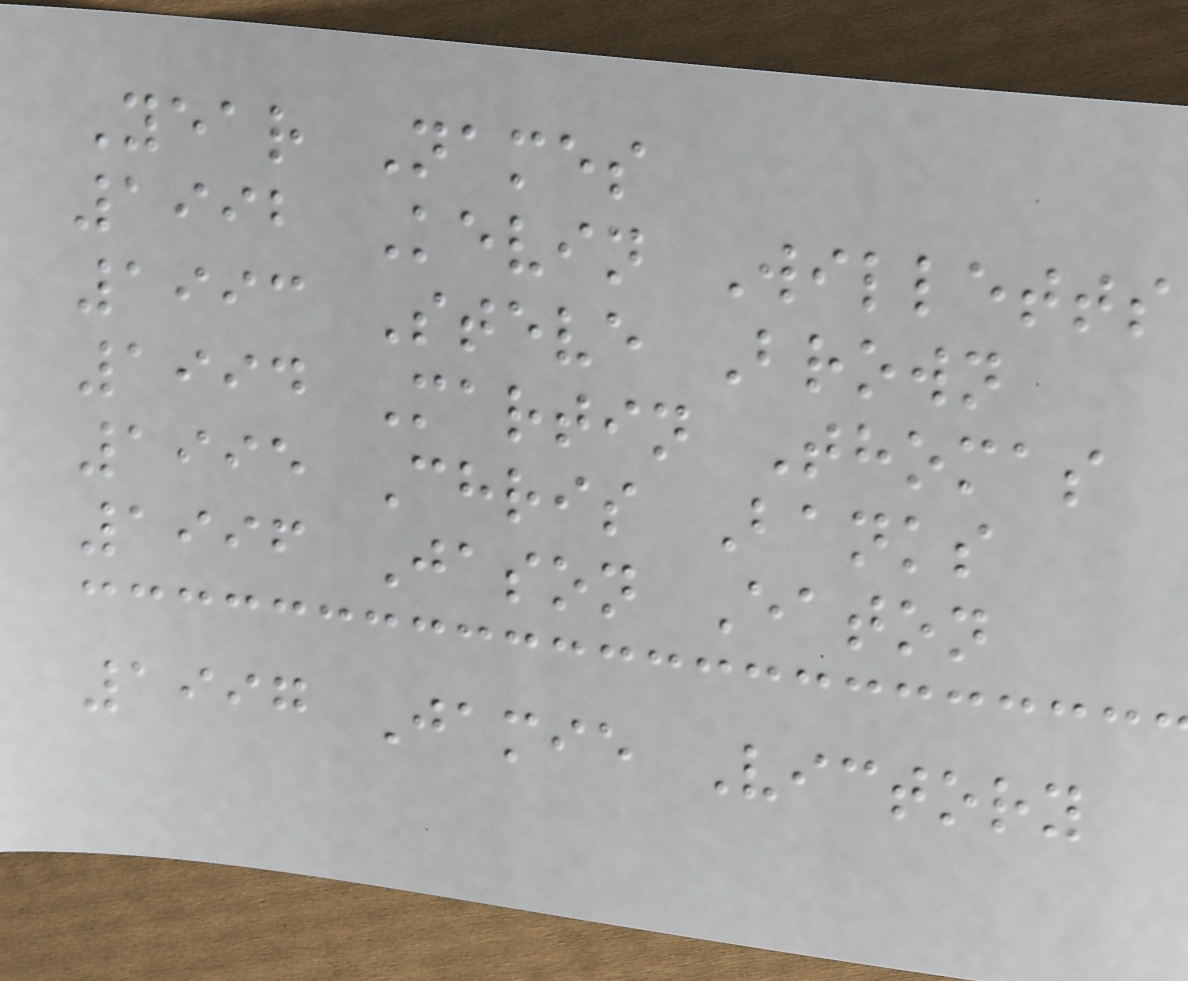Year Names
1992 Kevin Willetts
1993 Steve Brown
1994 Martin Thomas
1995 Chris Banks
1996 Jason Eaton
1997 Jamie Victory
